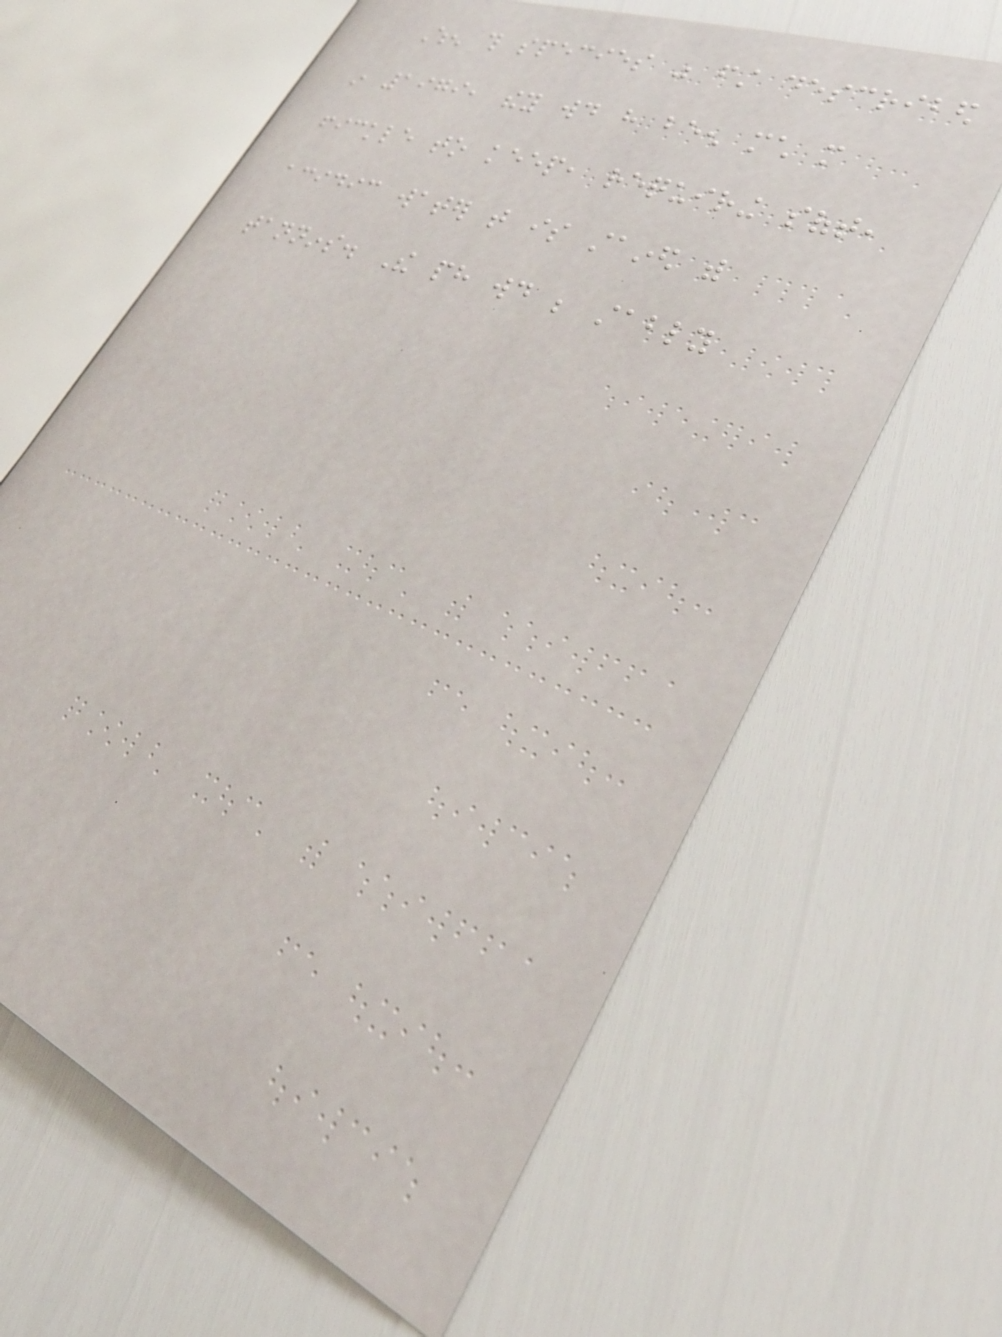When this species was first described
in 1979, they would have been much more
fickle to keep, requiring soft,
acidic water that is stained with
tannins. The ph would be stably
